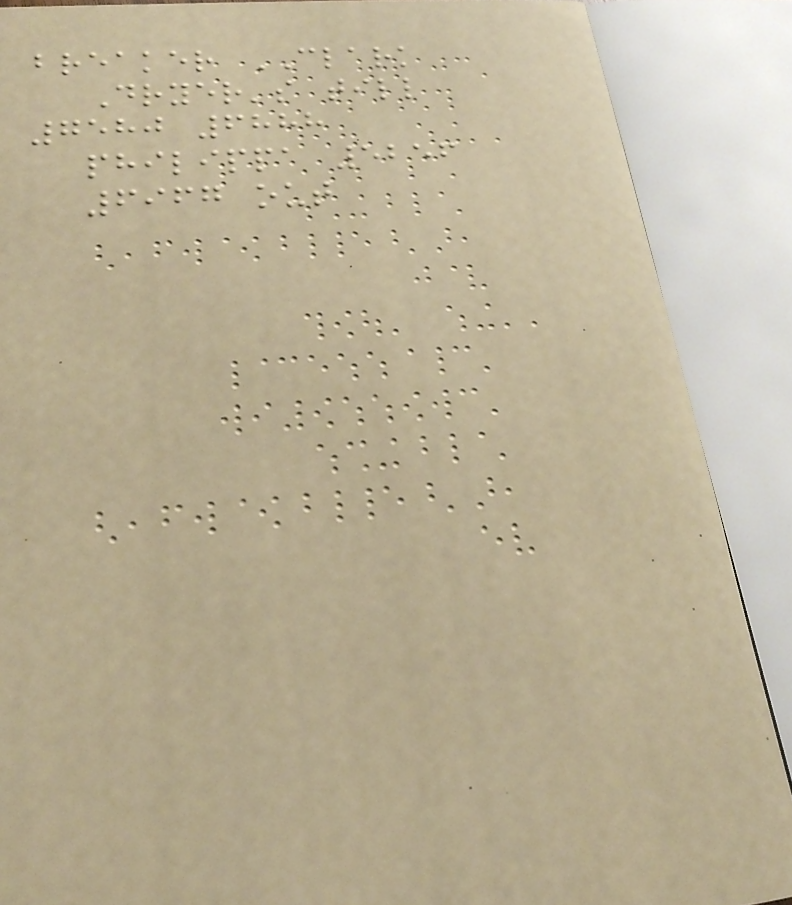breaker CLARK
Dryer's till
7580 6888
philippa 5256
6967 out
